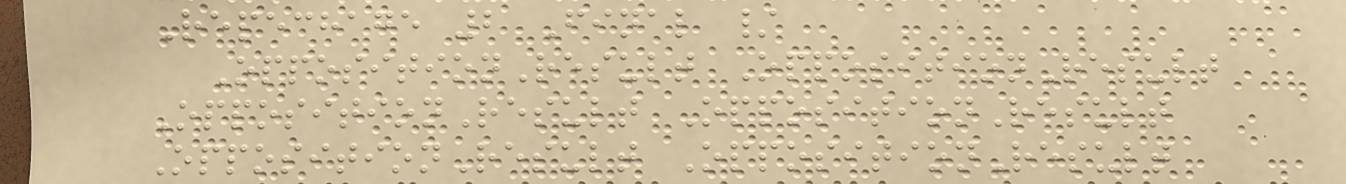Repechage 2 Final /
OppositionResult OppositionResult
OppositionResult OppositionResult
OppositionResult OppositionResult
